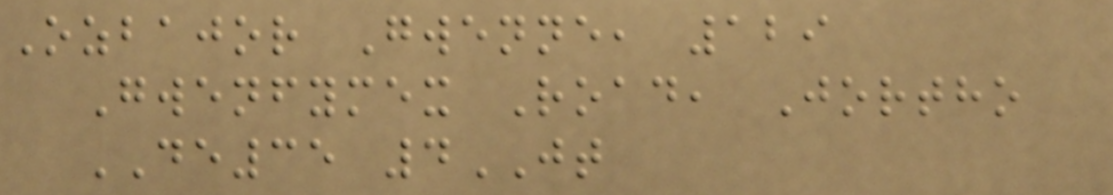Ozbajor Gwenne, 129
Gwenfymex Road, Jortho
DE35 4JT
